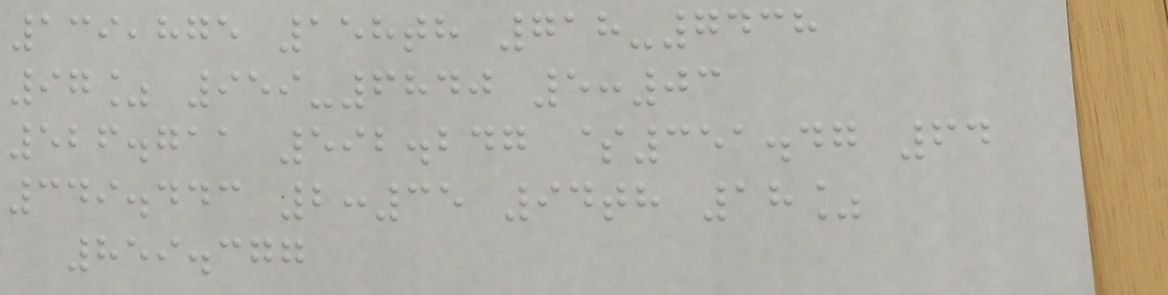139,875 158th 718-7438
97% 959-6840 5:03
526.711 592.247 $351.47 64
349.443 2:35 94th 18%
859.377
